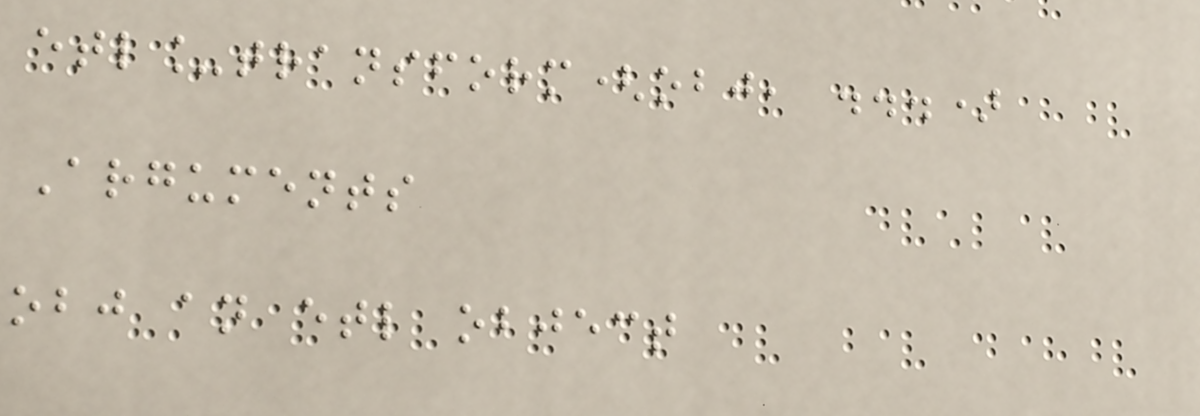etl_transform(obj, ...)
Arguments
obj an etl object
